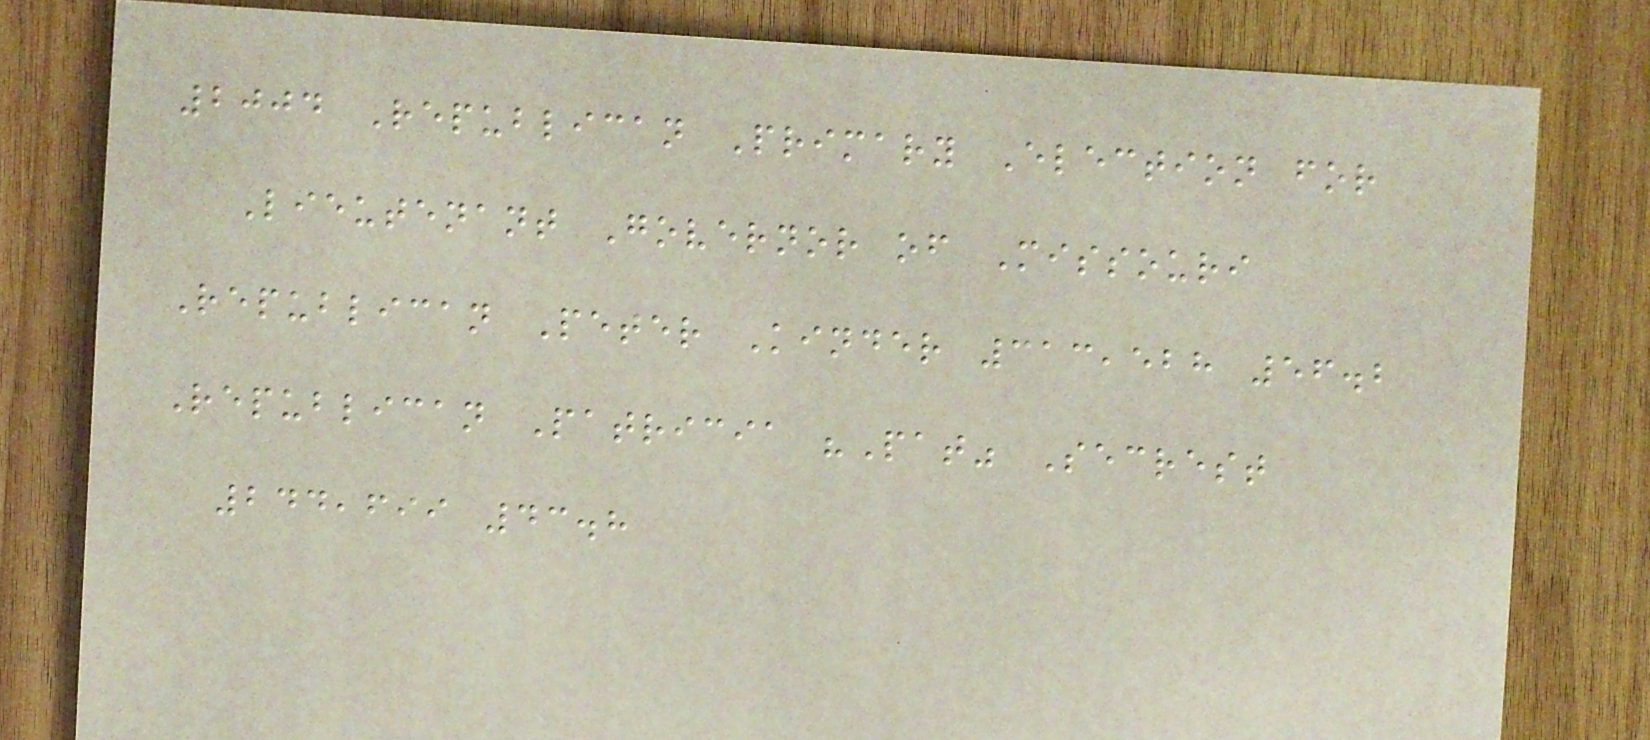2004 Republican Primary Election for
Lieutenant Governor of Missouri
Republican Peter Kinder 313,528 56.2
Republican Patricia "Pat" Secrest
244,699 43.8
